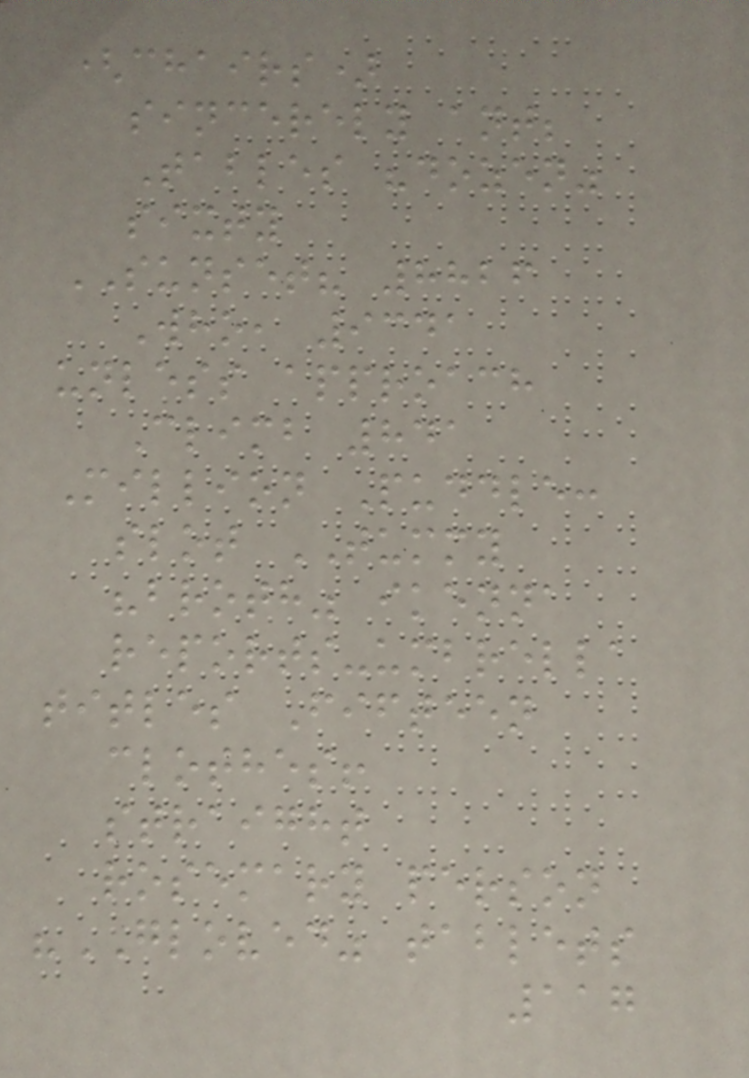(chairs)
sincerely ant;
Tables "dozen"
sixty
SUNSET? 8826
Who, 9341
unless approach
Climb 841
Million Puddle:
slot TUMMY
"broth" ikenna
reports-umbrella
titles Fifteen
clothes!
straight
rosemary person
"GLOVED" tablets
117
